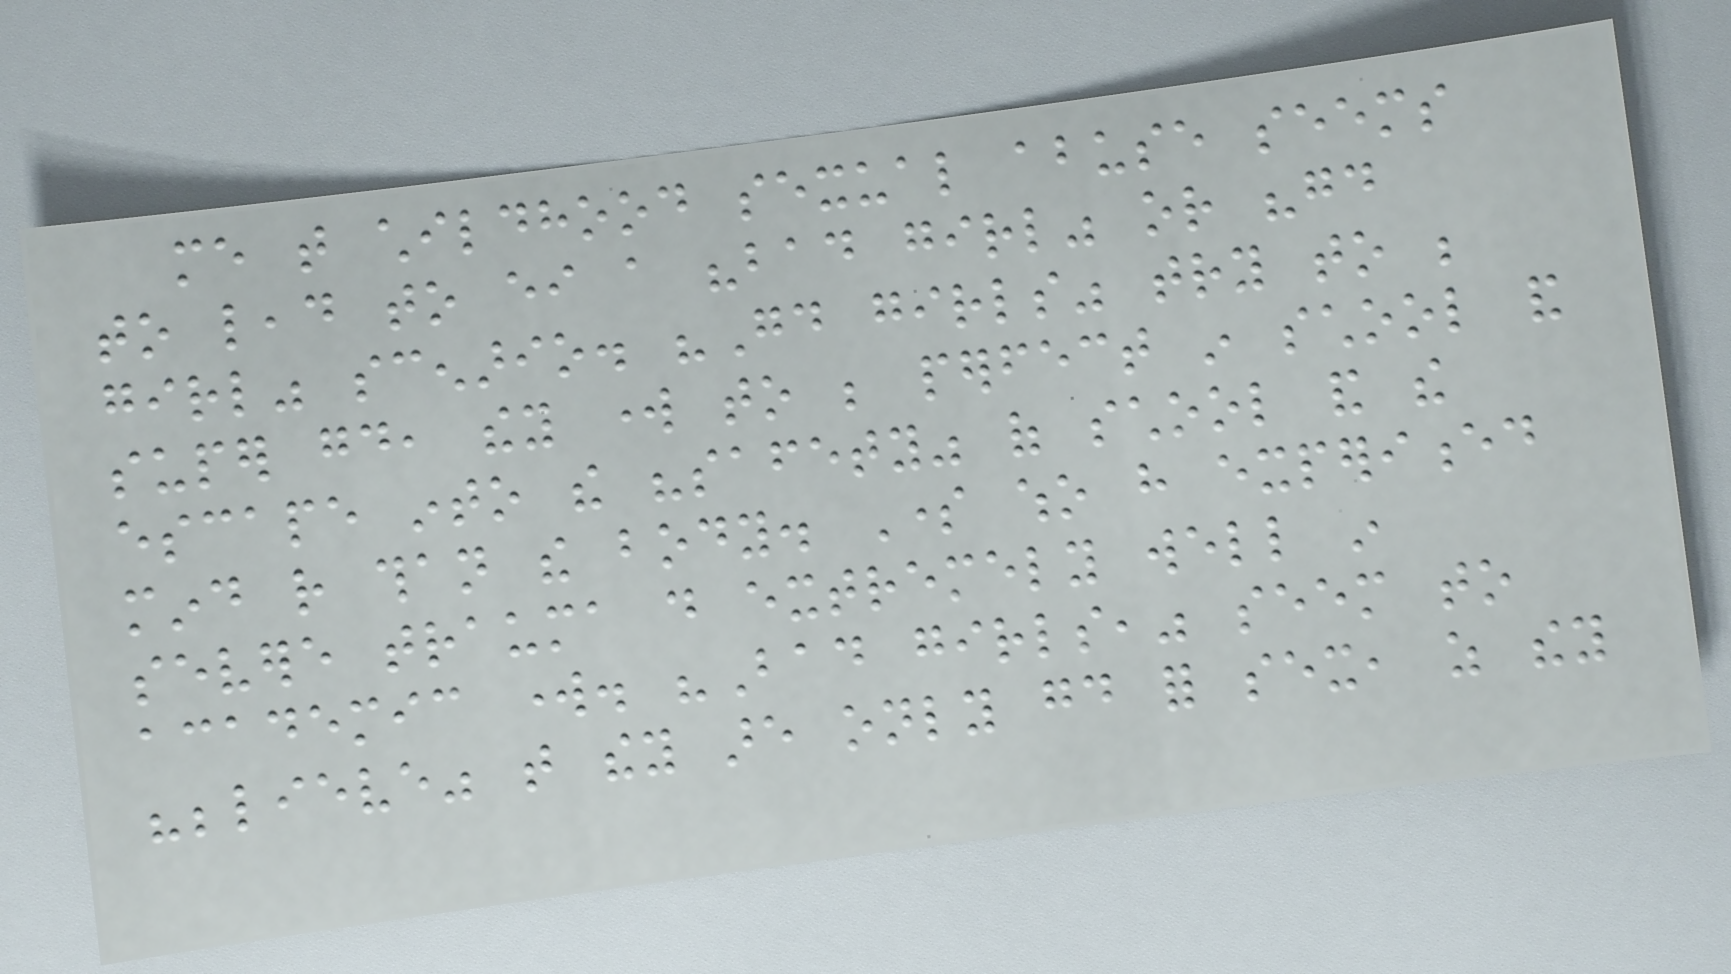me that childhood sexual abuse seems
to lead to either a "bad girl" or "good
girl" scenario. "Good girls" try to be
super good, they work to be perfect in school and
escape into the "safety" of school and the
mind rather than the body. Some who have experienced
severe trauma do extremely well in
academic work. "Bad girls," seem to
"believe" that they are only good for sex, as they
